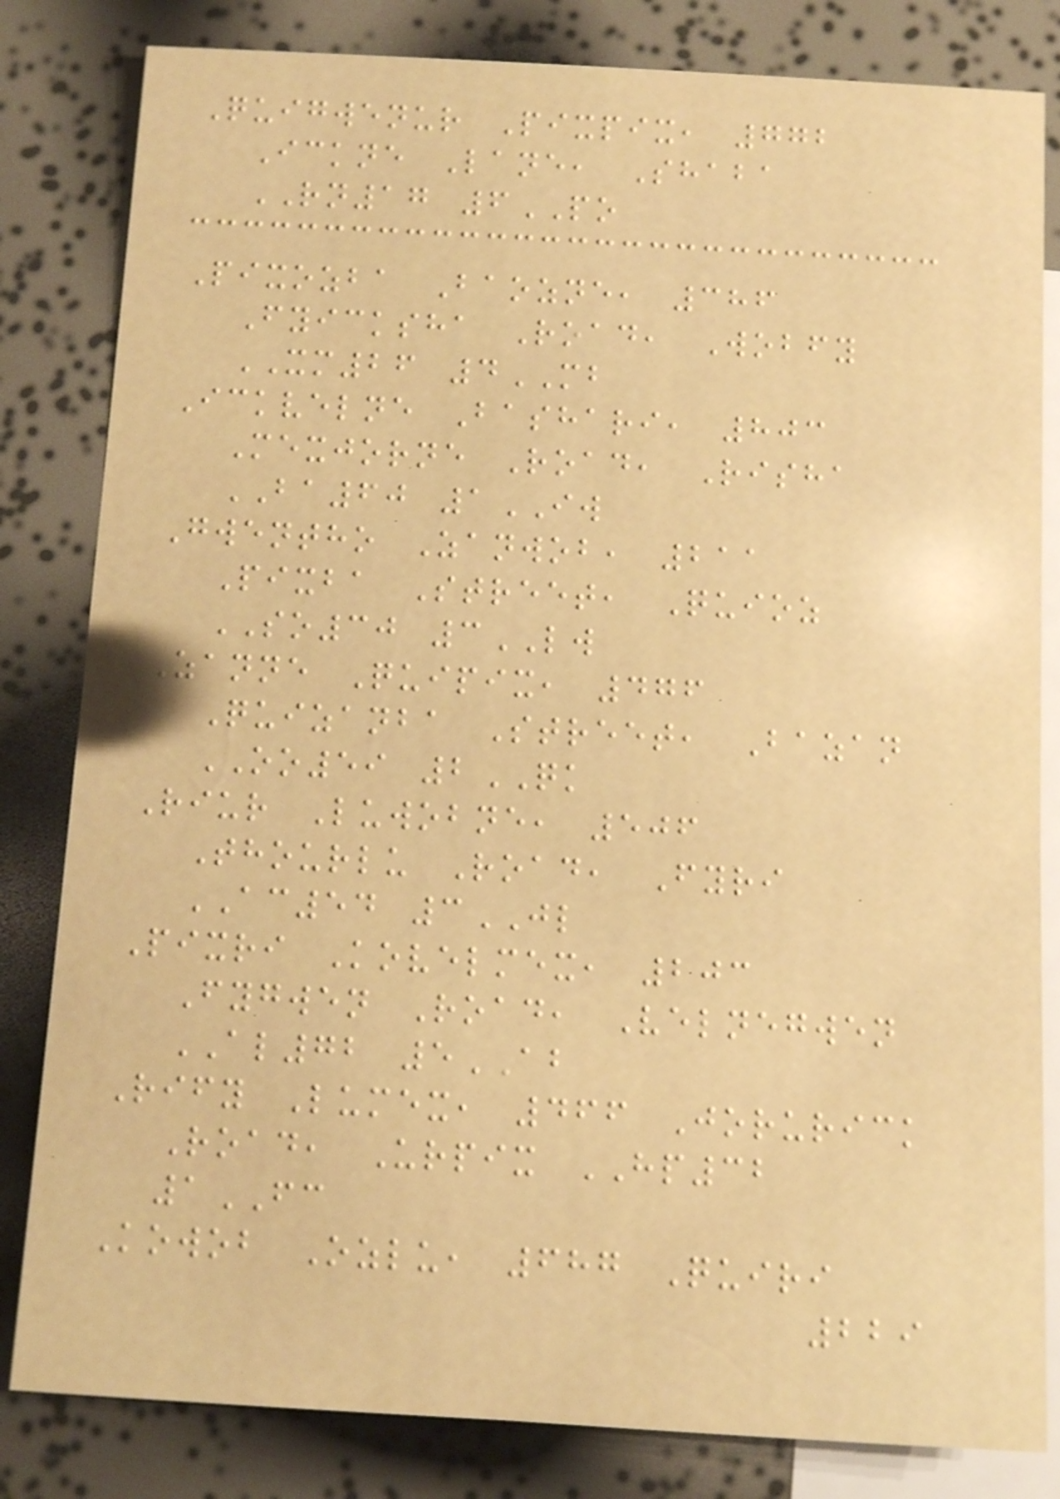Quigwenur Pixpix, 772
Ickne Lane, Shaba
RN17 6PO
Pixozba Baozne, 386
Fyicksha Road, Wobfy
XM26 4MB
Ickvelne Bashari, 803
Mexjorne Road, Risha
BA60 1IW
Gwentho Zanwob, 211
Pixba Street, Quioz
SO30 3LW
Zanne Quipix, 476
Quizanba Street, Bazan
OO59 2QK
Riur Luwobne, 506
Thourlu Road, Fyri
AC54 3JL
Pixri Kovelmex, 203
Fygwen Road, Velnegwen
AL72 5AB
Rify Lumex, 466 Jorurick
Road, Urpix HP32
1FC
Kowob Ozlu, 687 Quiri
229
